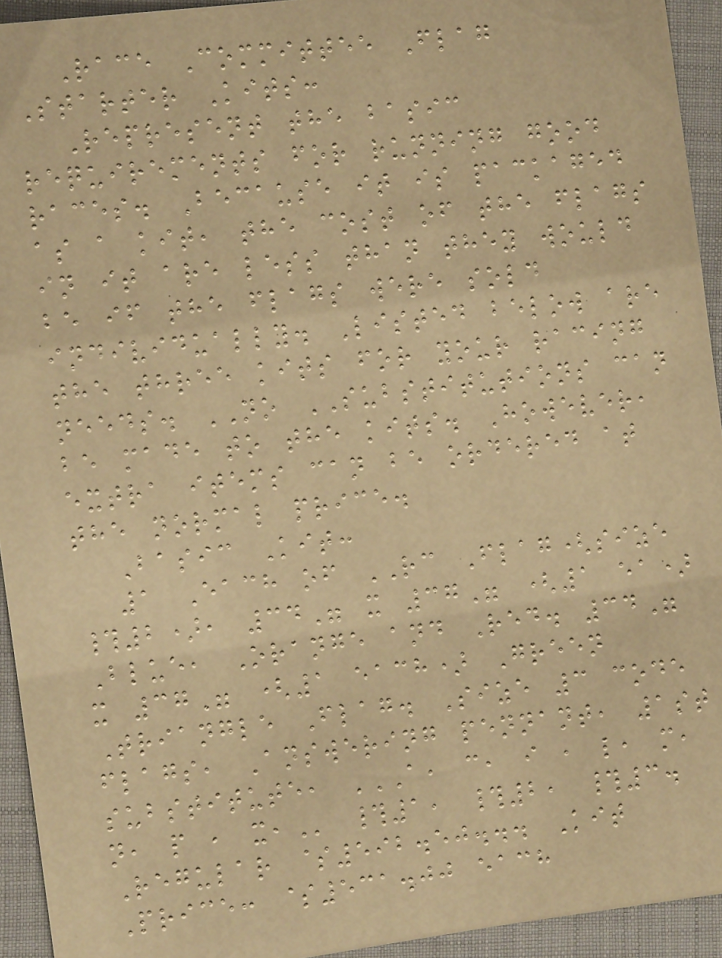Race Committee Flag
Starter Kits:
Represent the basic
requirements for running good
races. Because it is packaged
as a kit, the cost of the flags
in it are less than they would
be if the flags were sold
individually. Listed below are
the three kits for your racing
needs. NO SUBSTITUTIONS can
be made to the kits. However,
extra items can be ordered at
the normal price.
Basic Kit:
1 Each of RC Flag(size
#2), 34" x 37" (1 ea)
Blue, Orange and Red. 34"
x 37" (1 each) Green
Triangle Flag. Size 3 code
flags, Answering pennant, 1st
substitute, A, C, I , L, M,
N, P , X, #1, #2, #3.
Regular $592.50... Kit
Price: $531.00 each
